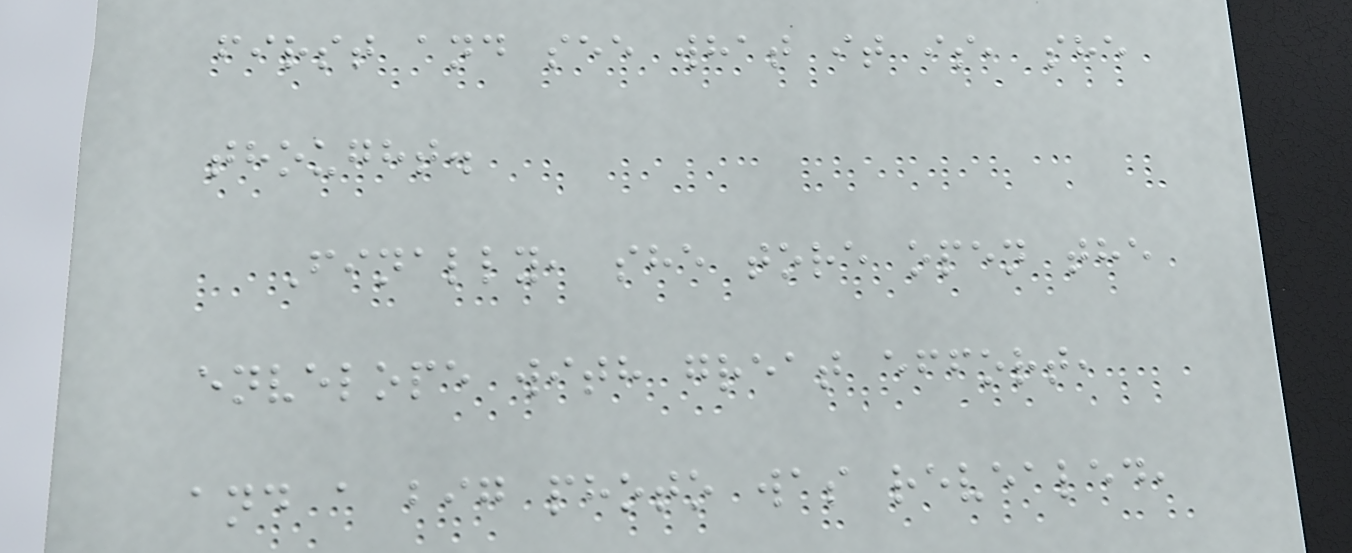first and see what it is, she
thought.
Finally, she tore open the
envelope with great effort,
and a big photo was revealed,
